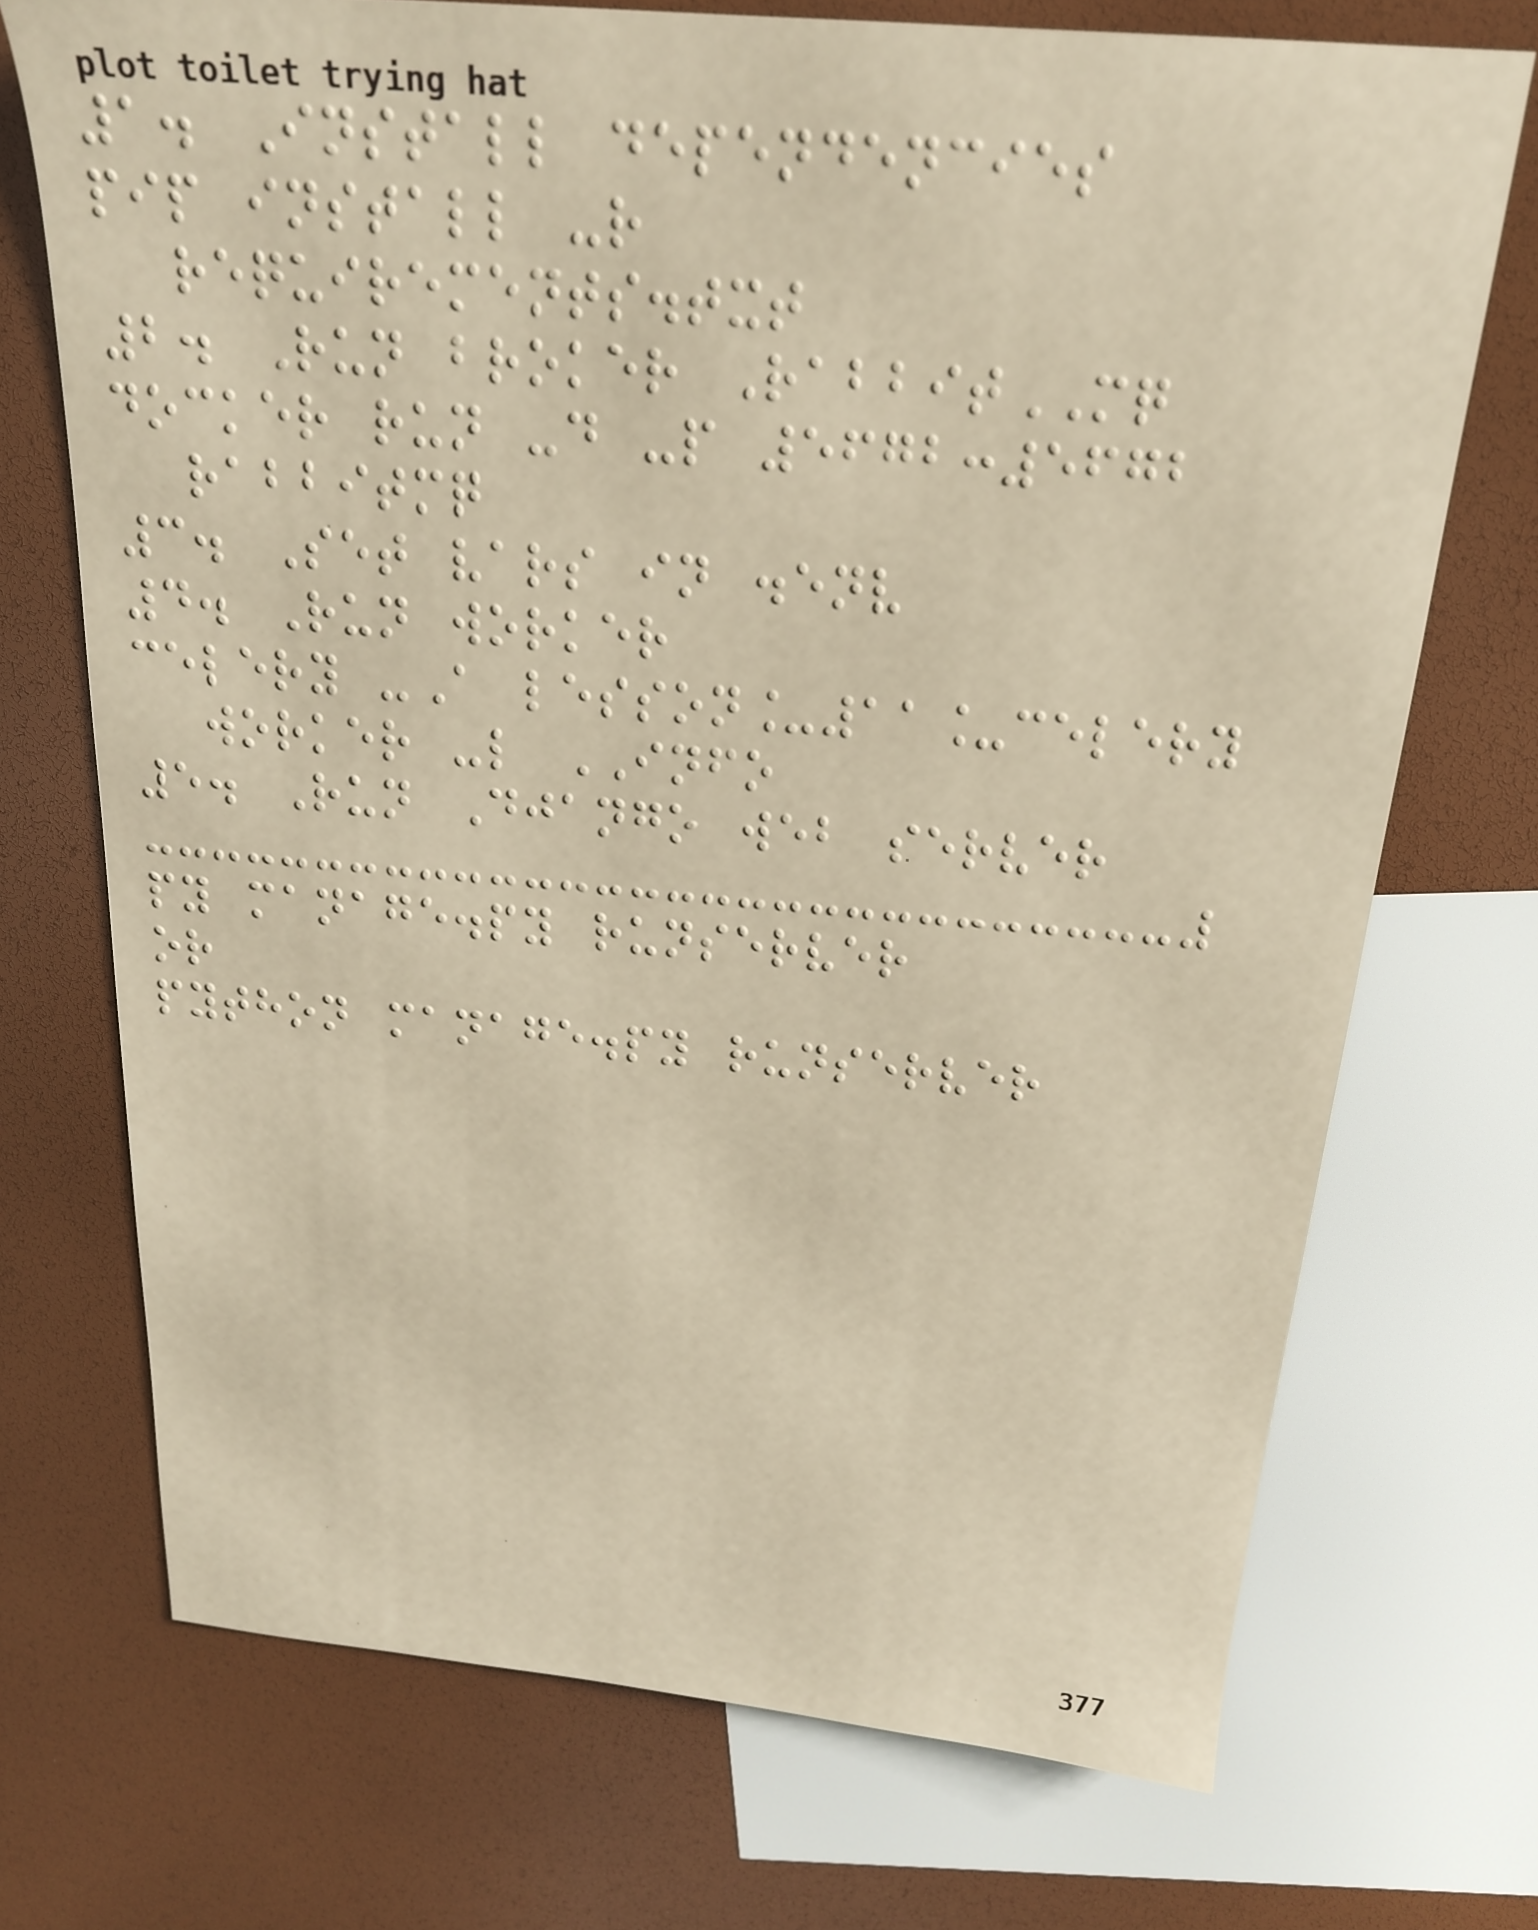1. Install dependencies
pip install -r
requirements.txt
2. Run broker RabbitMQ
docker run -d -p 5672:5672
rabbitmq
3. Set vars in .env
4. Run worker
celery -A lesson_11_celery
worker -l INFO
5. Run Django web server
py manage.py runserver
or
python manage.py runserver
